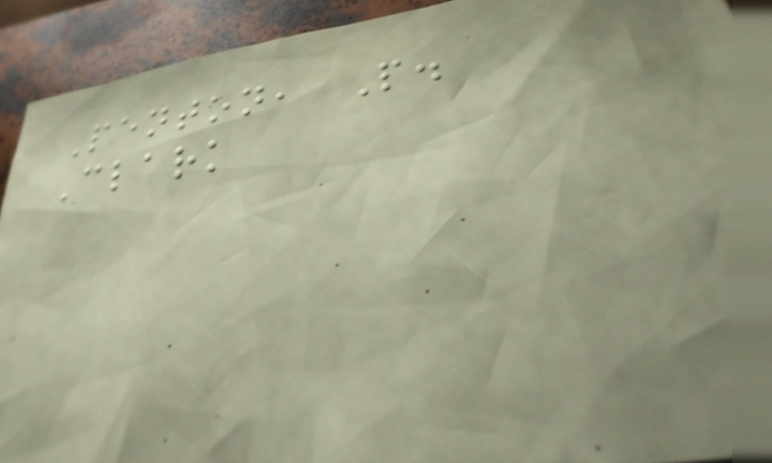Penton, P.
Clark
